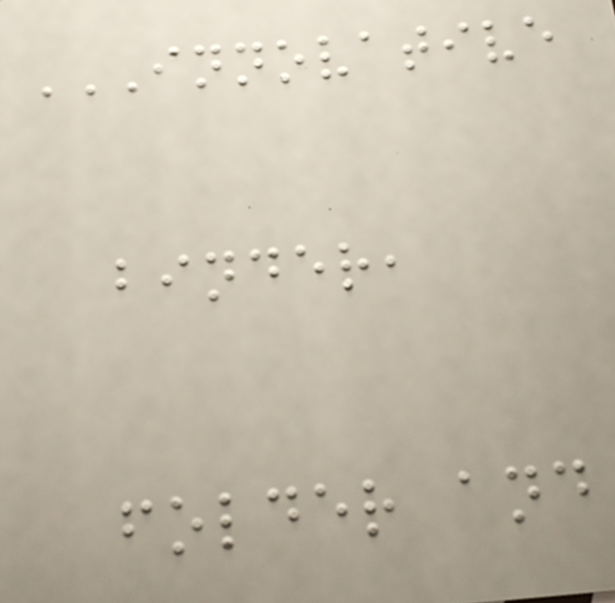INNOVATIVE
BINDER,
FOLDER AND
